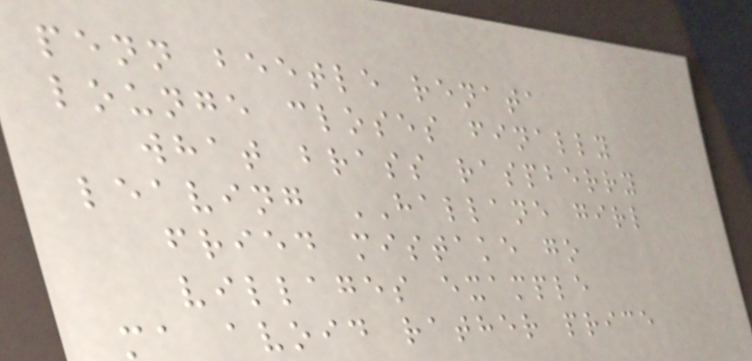penn beetle renata
lounge closes finally
what brass raspberry
leaving HALLANE girl
fried mistake go
villages example
ma avoid rather price
